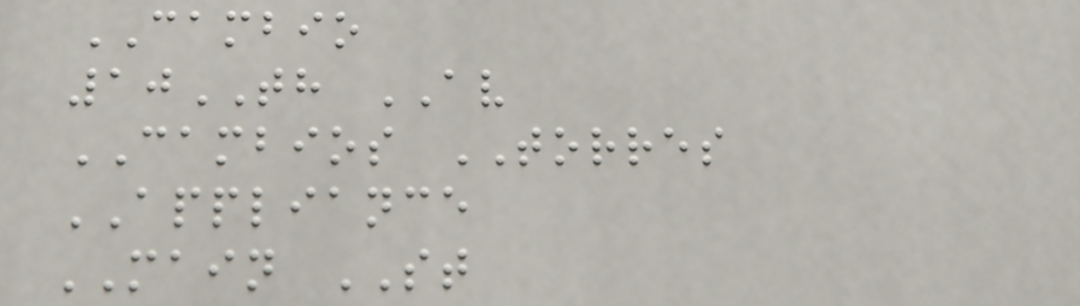CAMBIO
10TH AV
CAMBIOS TORRES
APPLIANCE
MAIN ST
